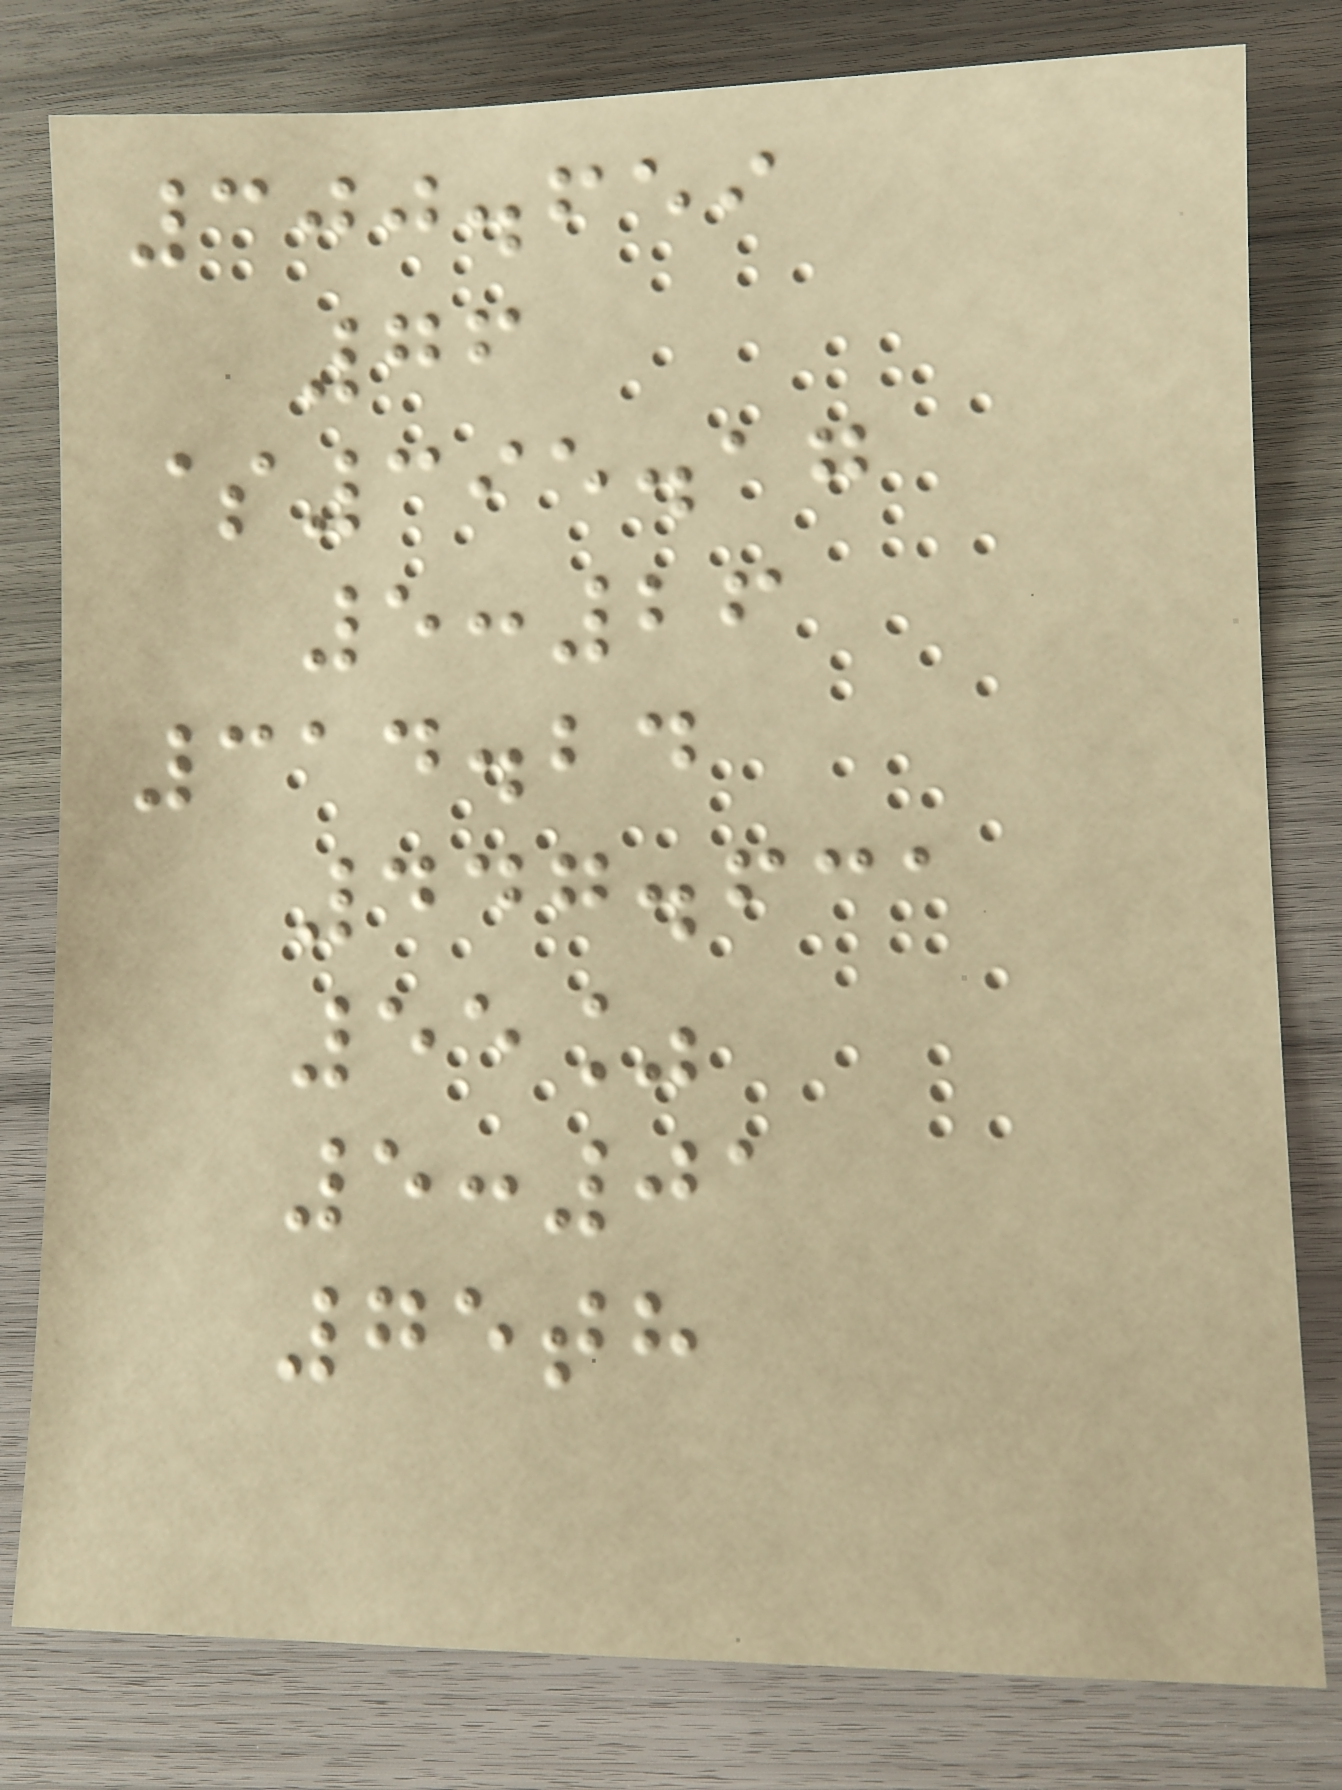300.659
76
$395.17
5:26
314.24
447.631
55%
5:01
75th
